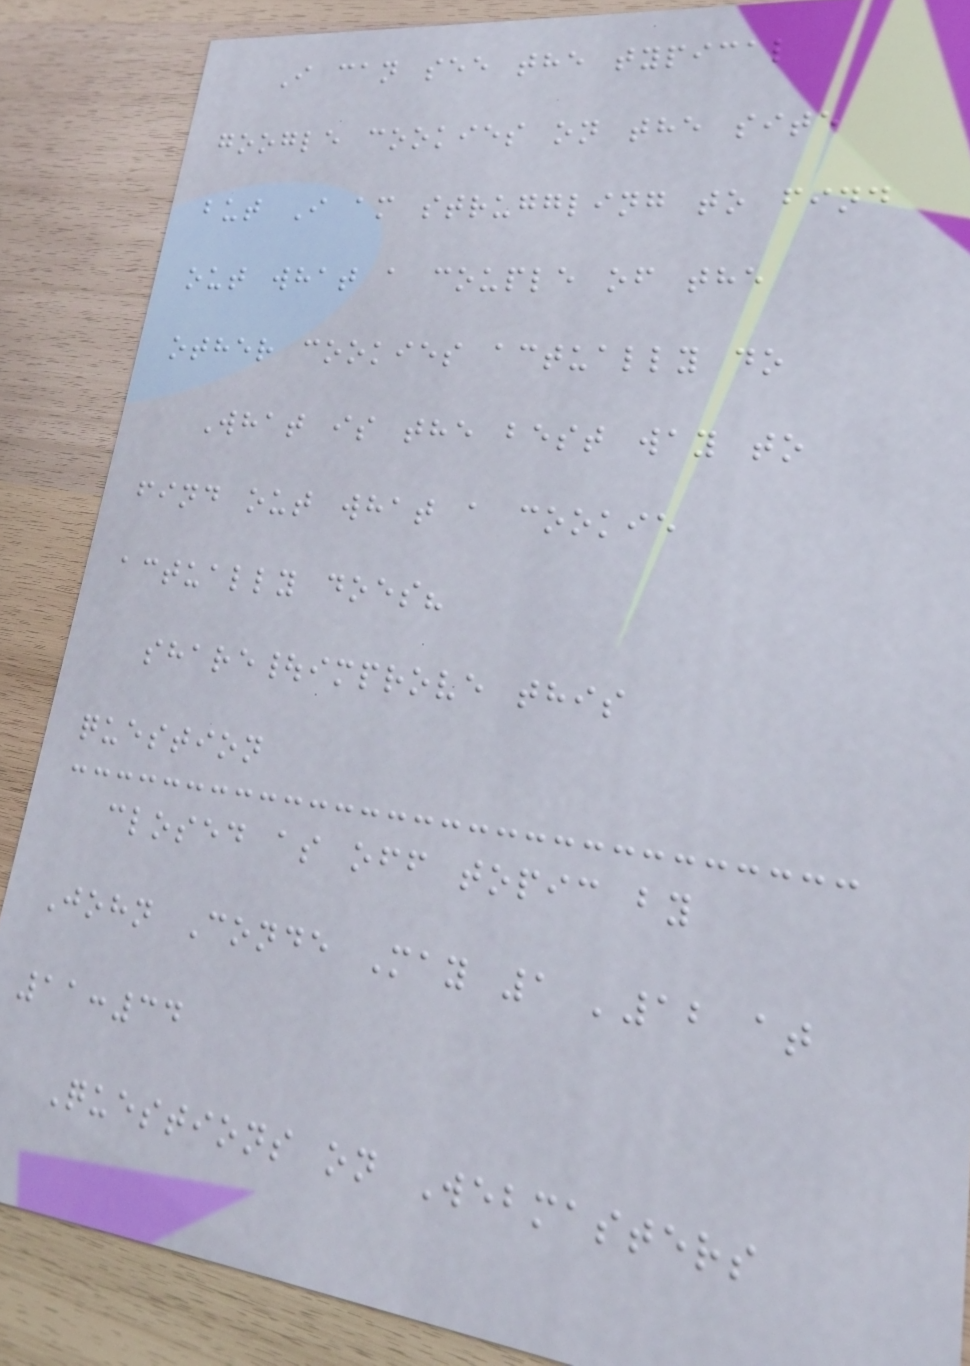I can see the typical
google cookies on the site
but I am struggling to find
out what a couple of the
other cookies actually do
What is the best way to
find out what a cookie
actually does?
share|improve this
question
closed as off topic by
John Conde May 1 '12 at
11:34
Questions on Webmasters
